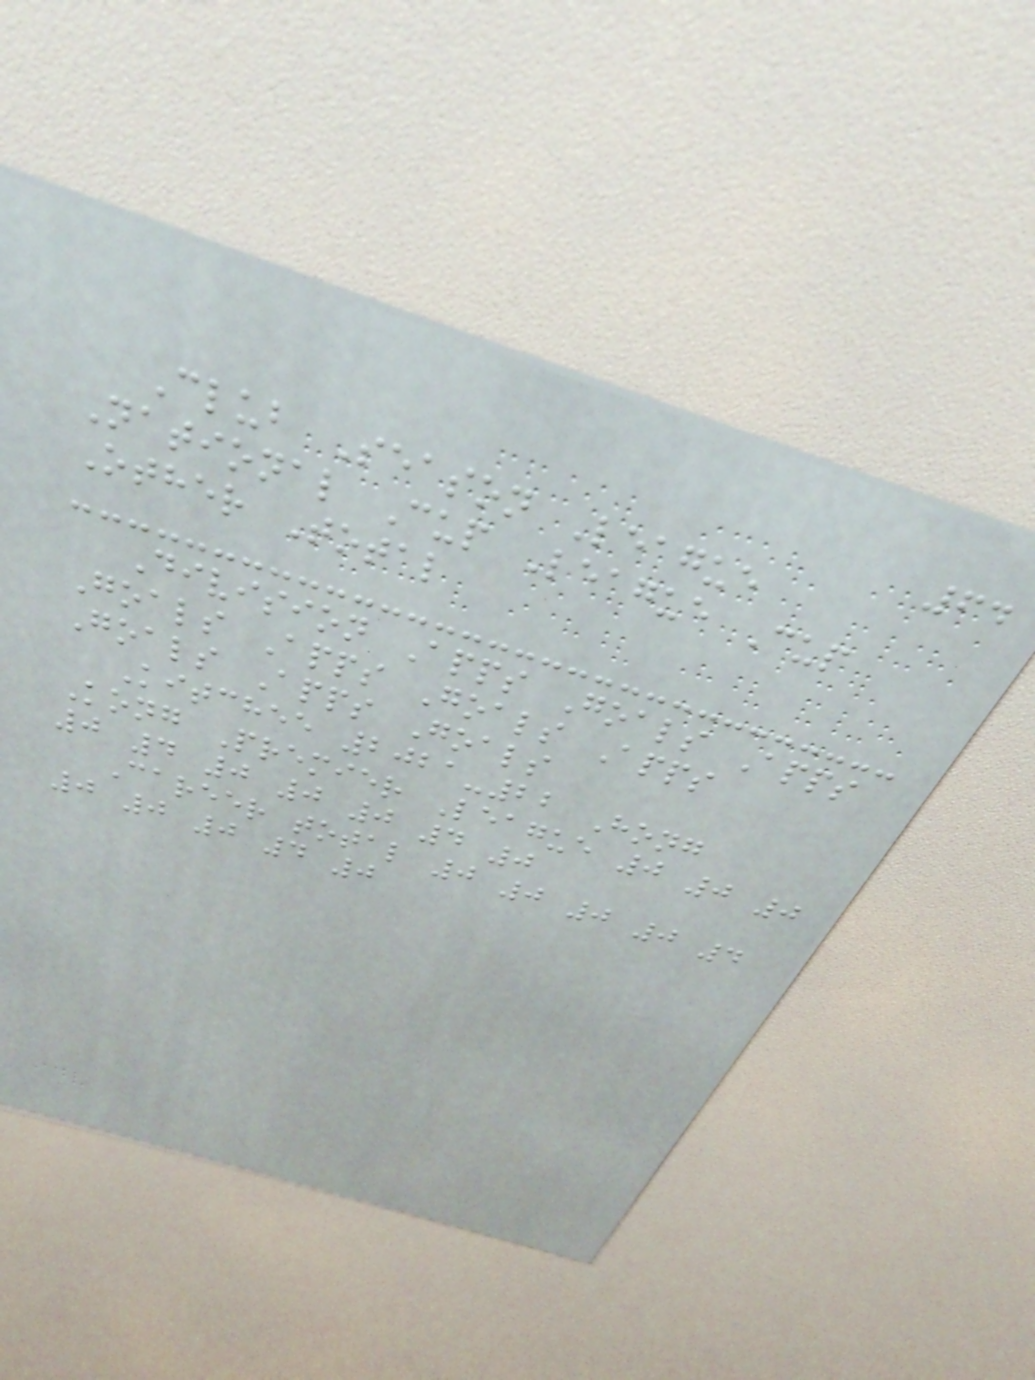64
Club Season League
National Cup League Cup
Other Total
Division Apps Goals Apps
Goals Apps Goals Apps
Goals Apps Goals
Kitchee 2021-22 Hong
Kong Premier League 0 0 0
0 4 0 0 0 4 0
Career total 0 0 0 0 4
0 0 0 4 0
